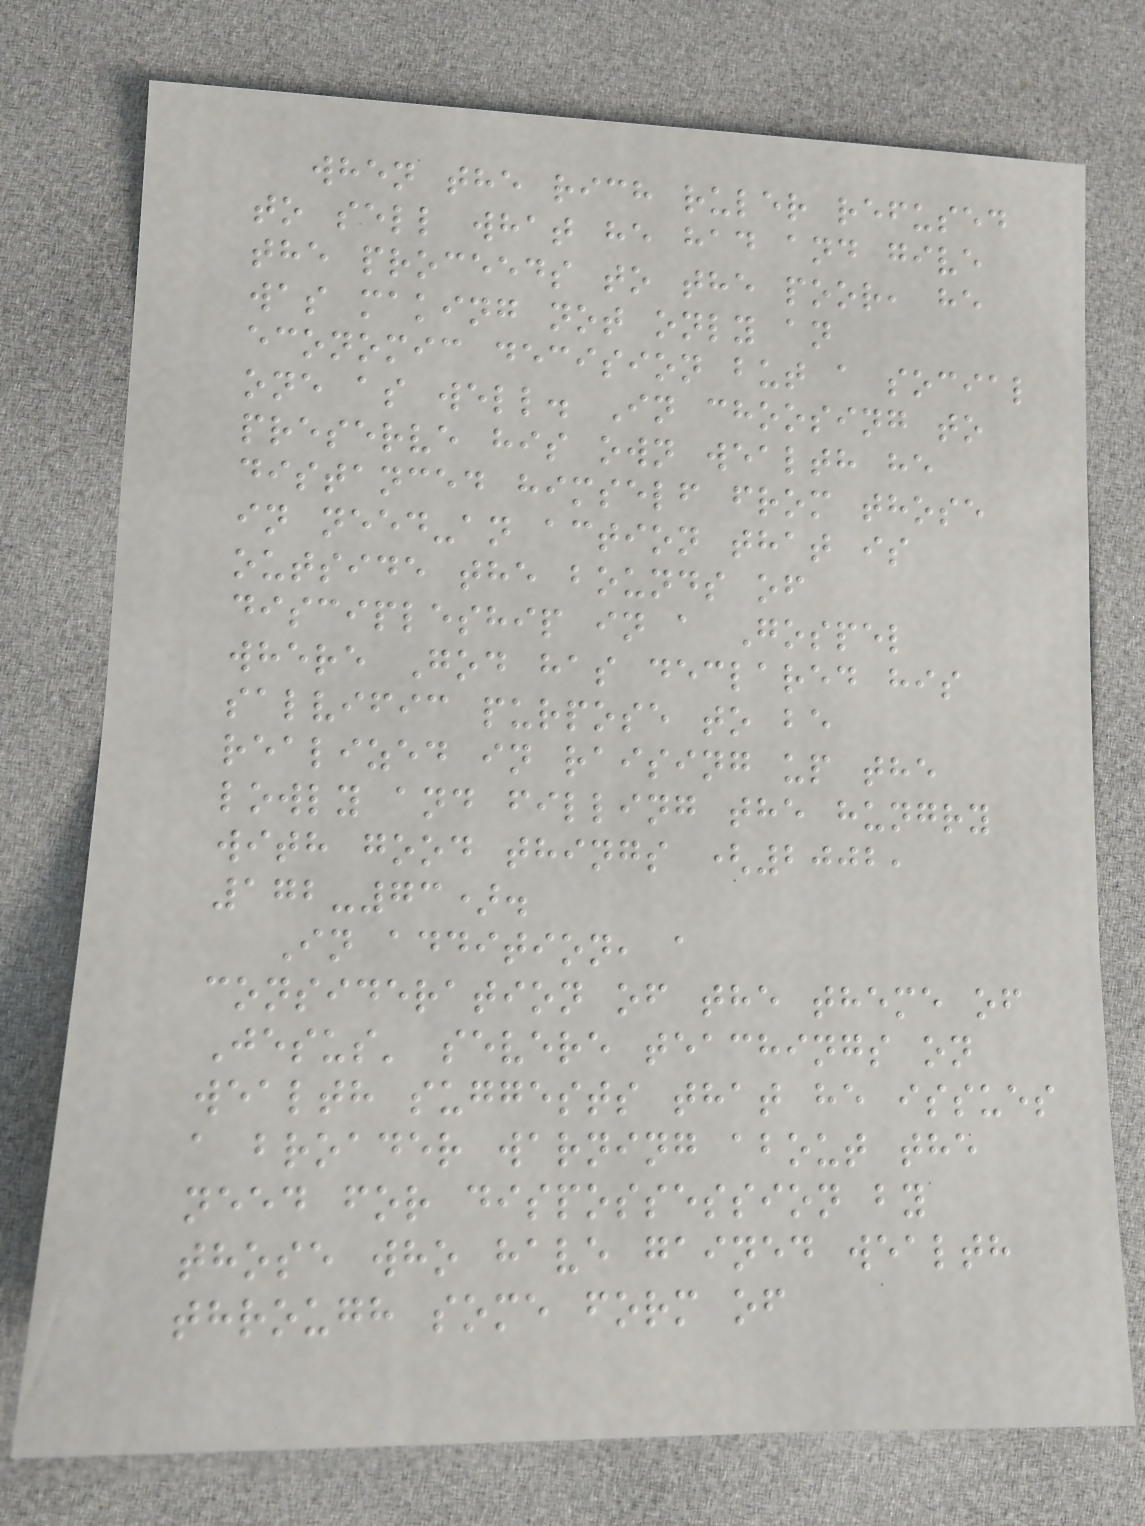when the rich ruler refused
to sell what he had and give
the proceeds to the poor, he
was making not only an
economic decision but a social
one as well. In choosing to
preserve his own wealth he
distanced himself from those
in need-an action that is
outside the bounds of
discipleship in a Gospel
where God has declared his
salvific purpose to be
realized in raising up the
lowly and filling the hungry
with good things (2002,
172-73).
In addition, a
consideration of the theme of
Jesus' severe teachings on
wealth suggests that he issues
a broader warning about the
need for dispossession by
those who have gained wealth
through some form of
